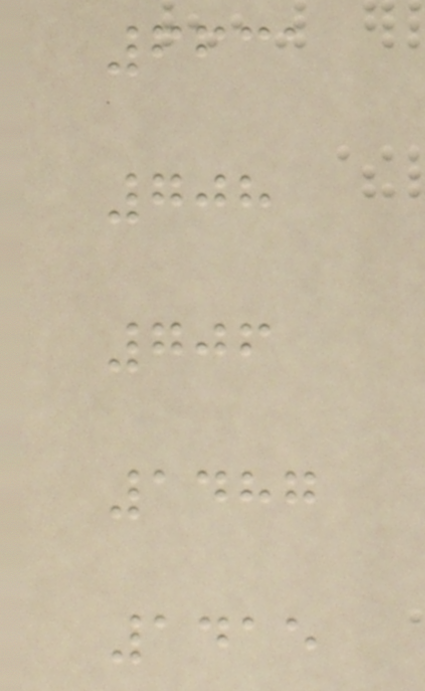6631
708
706
1487
1415
